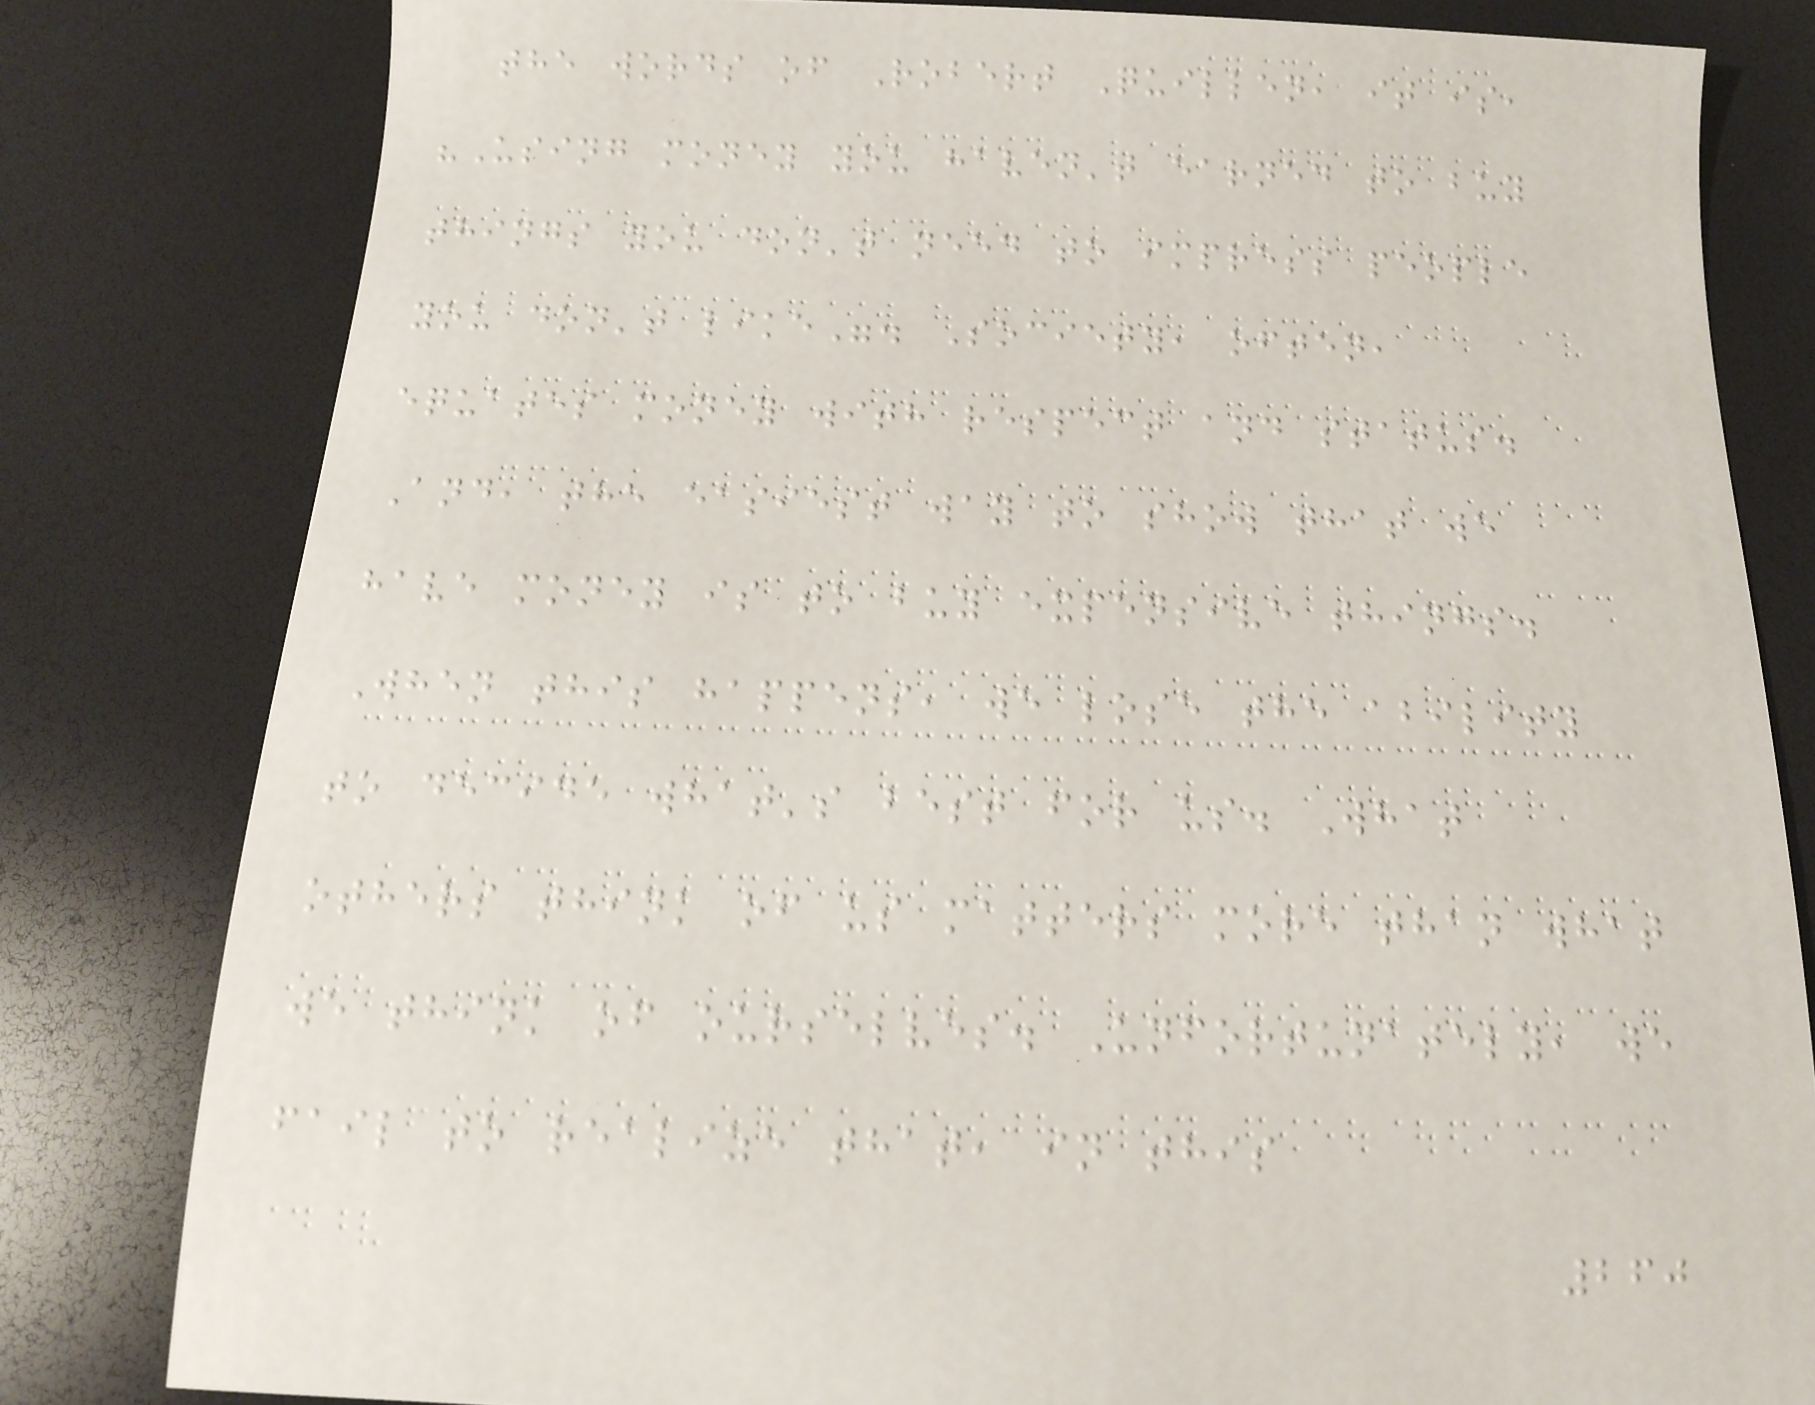the words of Robert Quillen, it is,
"Using money you haven't earned to buy
things you don't need to impress people
you don't like". Society, often,
equates money with respect and status.
And, the easiest way to show that we
have money is to buy expensive things.
When this happens, we lose the ability
to decide what's best for us. What
others think of us matters more than what
we think of ourselves. Unfortunately, we
fail to realize that, in this
260
